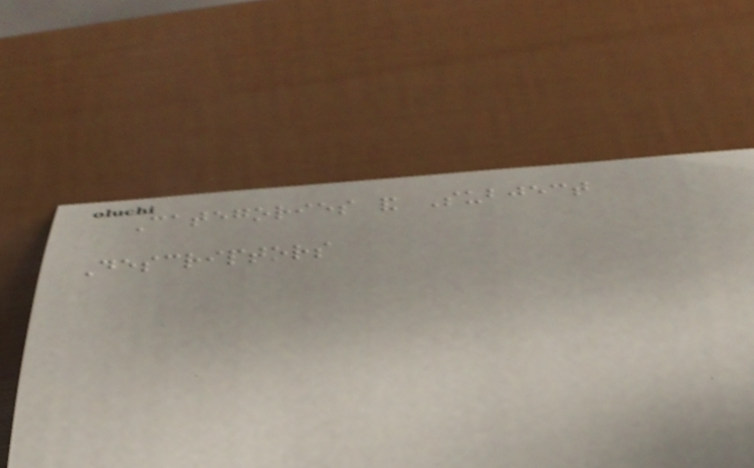Categories and Subject
Descriptors
